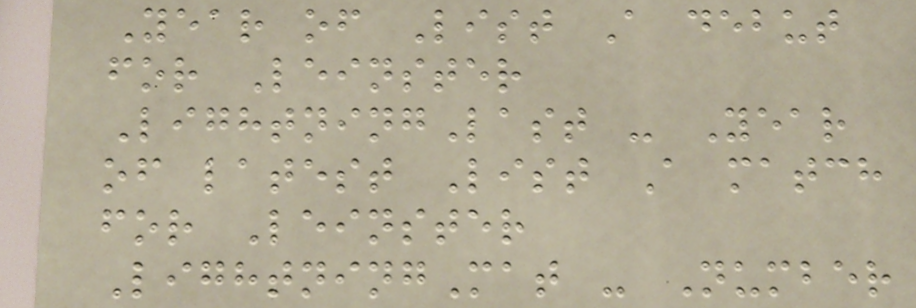Year of List A debut
for Leinster
LightningLast - Year
of latest List A match
for Leinster
LightningMat - Number
